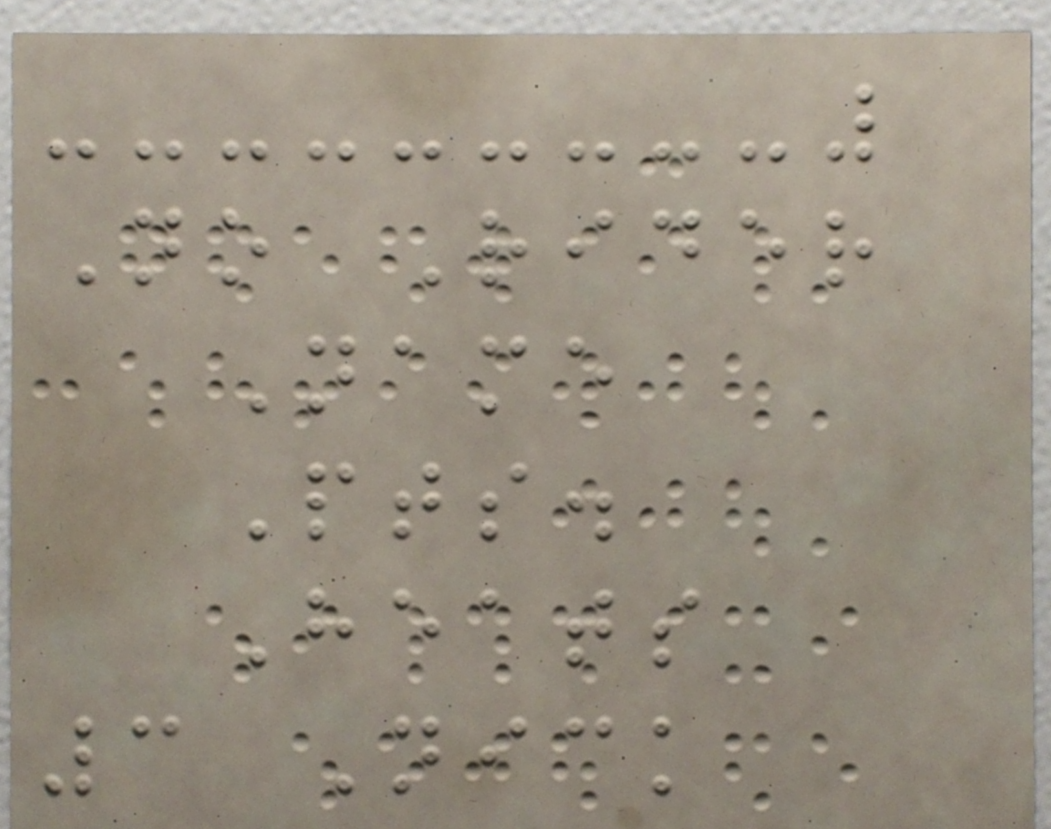No Rider
Name
Pts.
Heats
3 Nick
